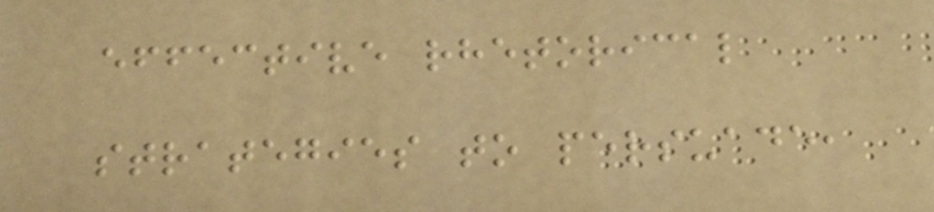effective rhetorical
strategies to persuade,
